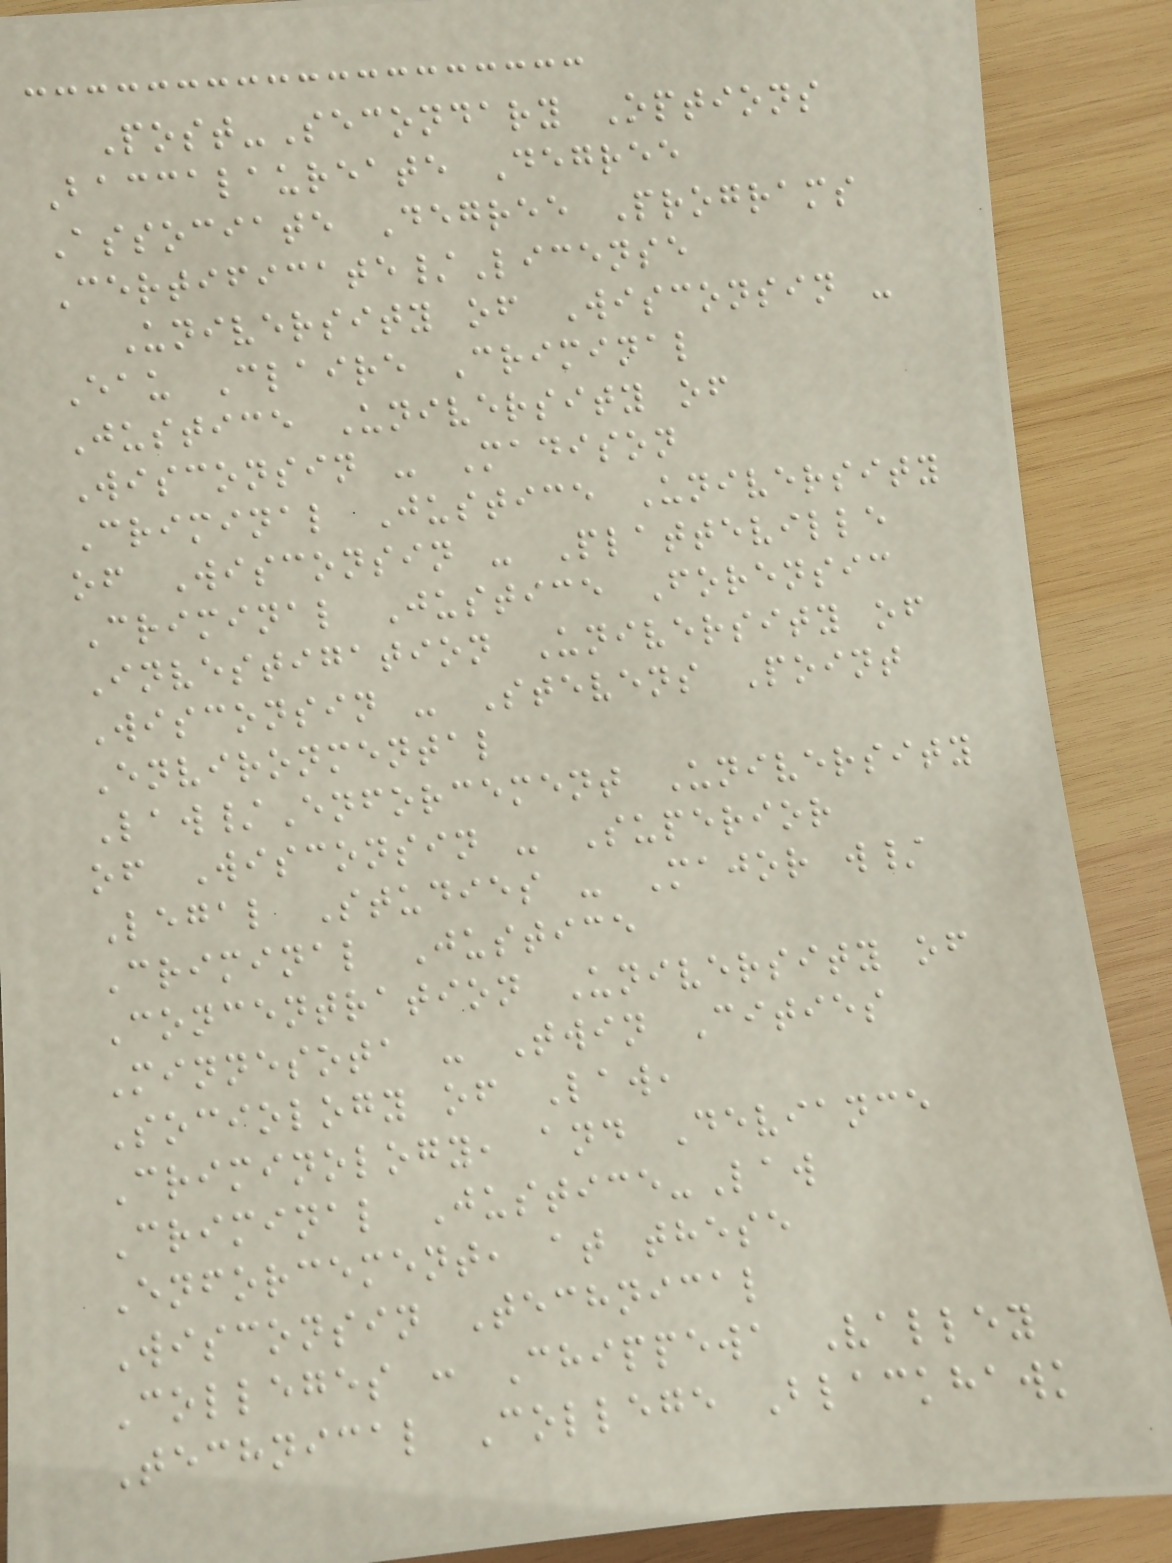Post-Secondary Options
Baccalaureate Degree
Associate Degree Programs
Certificate/License
University of Wisconsin -
Eau Claire Criminal
Justice University of
Wisconsin - Madison
Criminal Justice University
of Wisconsin - Platteville
Criminal Justice Forensic
Investigation University of
Wisconsin - Stevens Point
Environmental
Law/Enforcement University
of Wisconsin - Superior
Legal Studies - Major w/
Criminal Justice
Concentration University of
Minnesota - Twin Cities
Sociology of Law,
Criminology, and Deviance
Criminal Justice-Law
Enforcement, at these
Wisconsin Technical
Colleges : Chippewa Valley
Technical College Blackhawk
